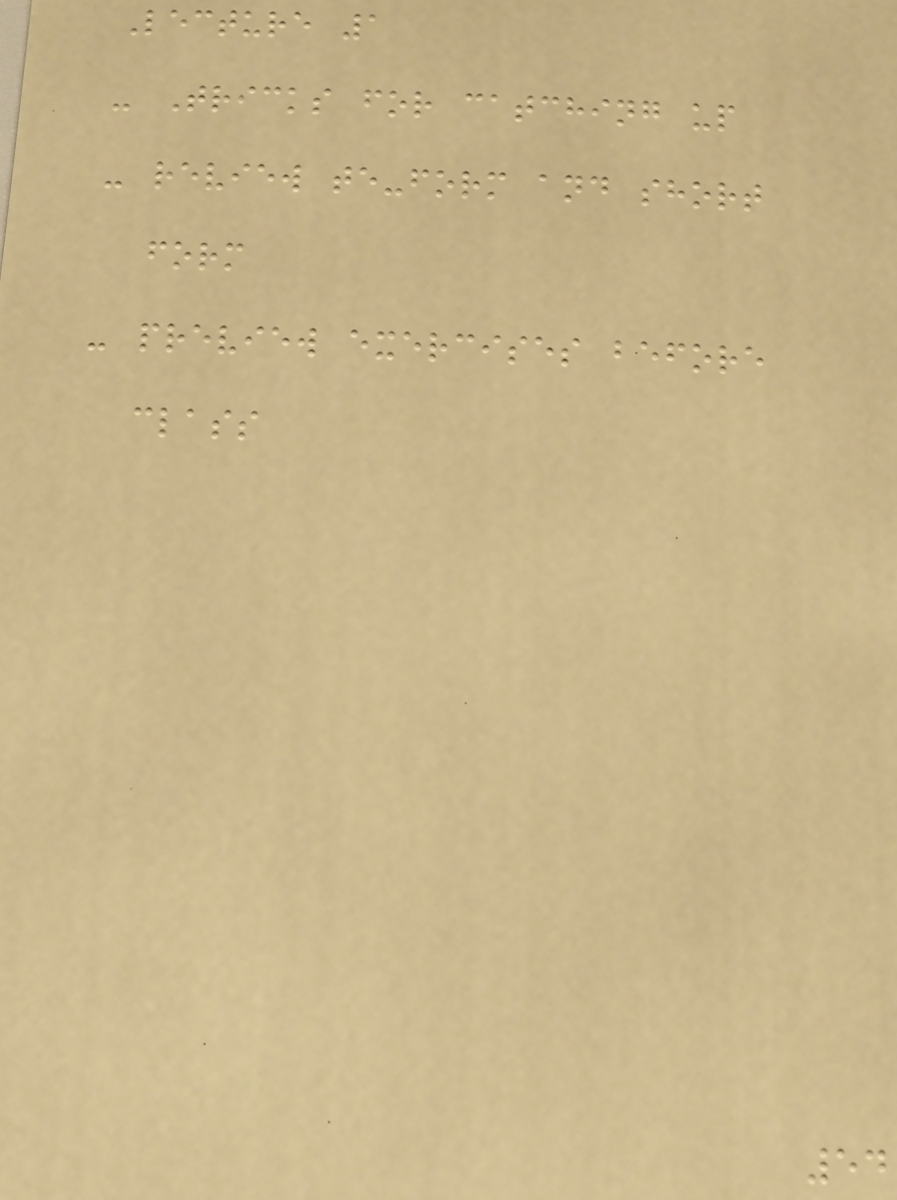Lecture 1
- Tricks for catching up
- review te-form and short
form
- preview exercises before
class
54
